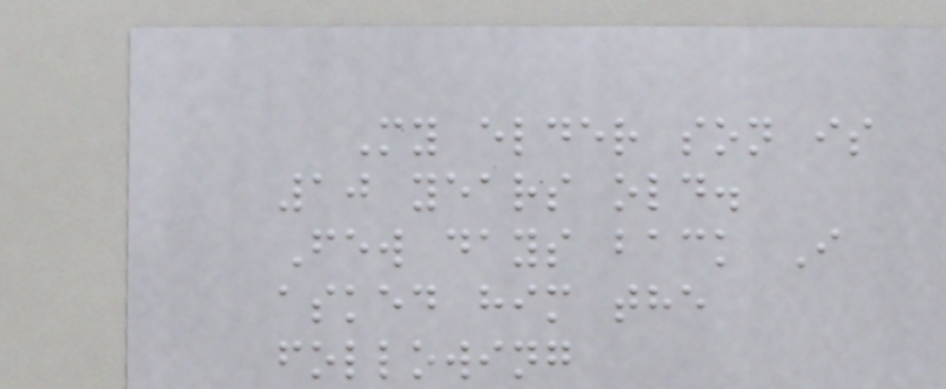My elder son is
10 years old.
Few days back I
asked him the
following
